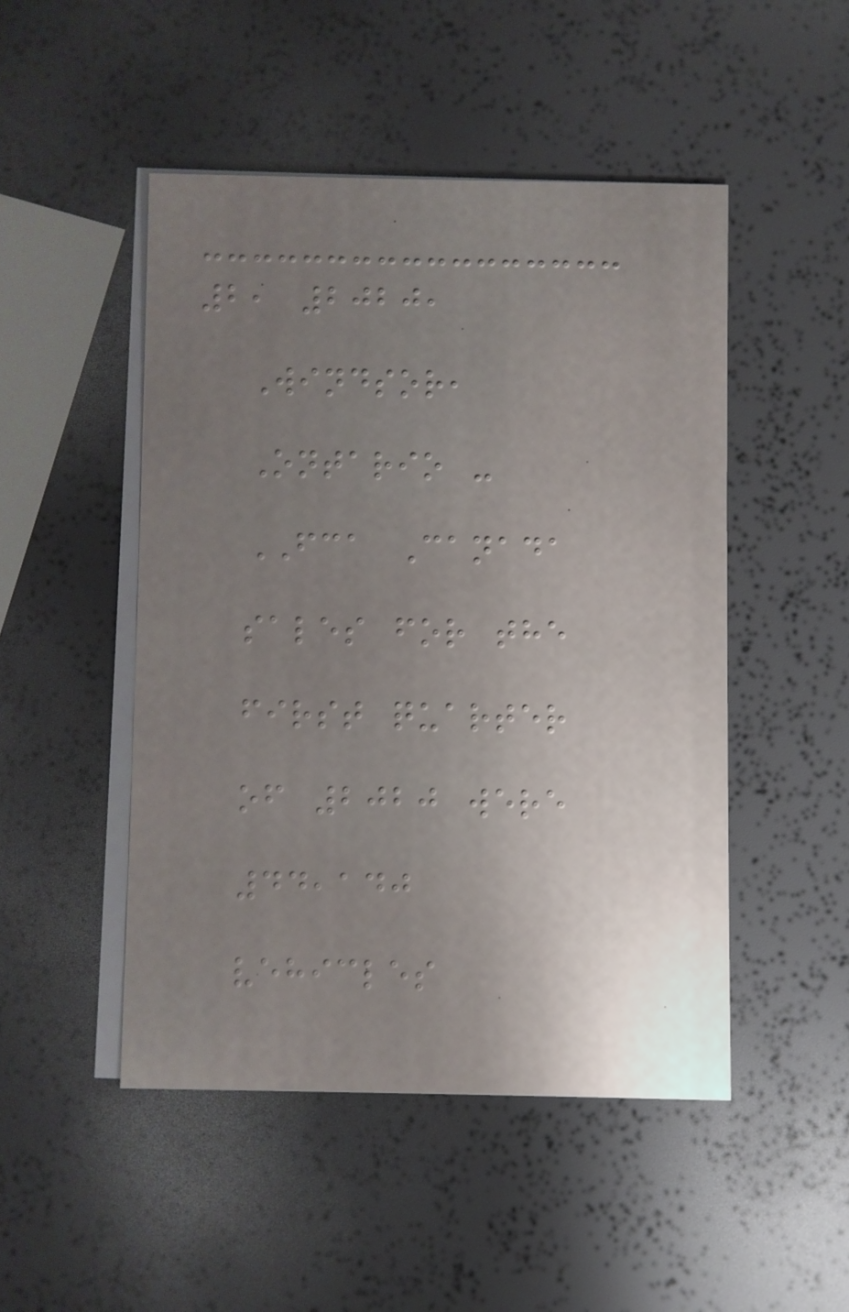2, 2020,
Windsor,
Ontario -
FCA Canada
sales for the
first quarter
of 2020 were
44,140
vehicles
